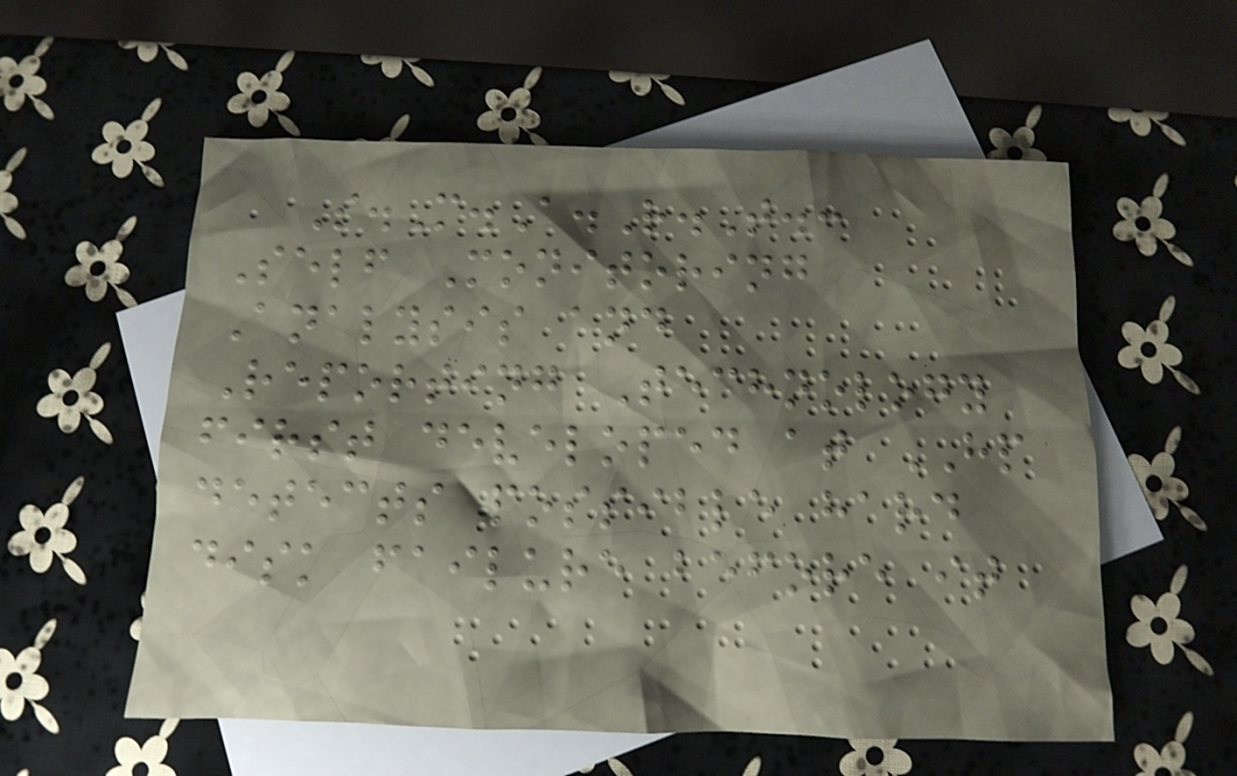S.M.A.R.T.:
Self Monitoring
Analysis and
Reporting Technology
first developed at HP
detects possible hard
disk failure before it
